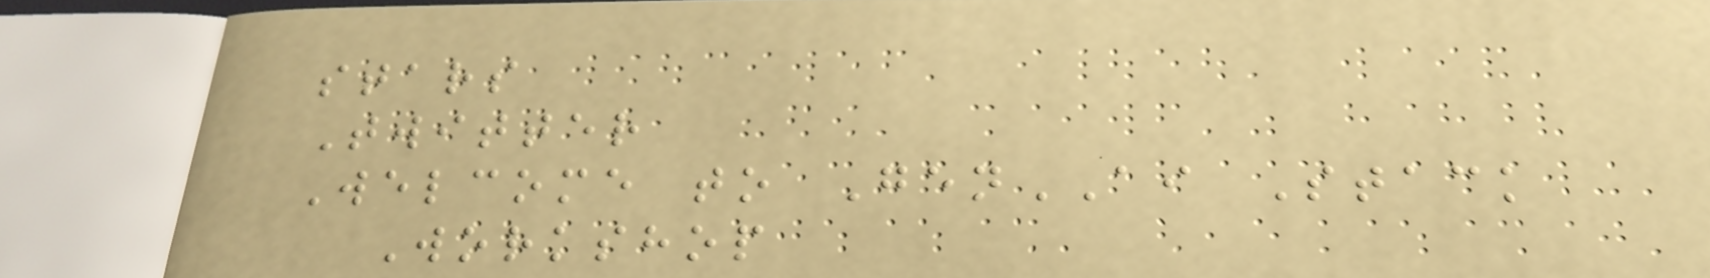stars
Twitter
Welcome to GenAI Stack
Workshop
